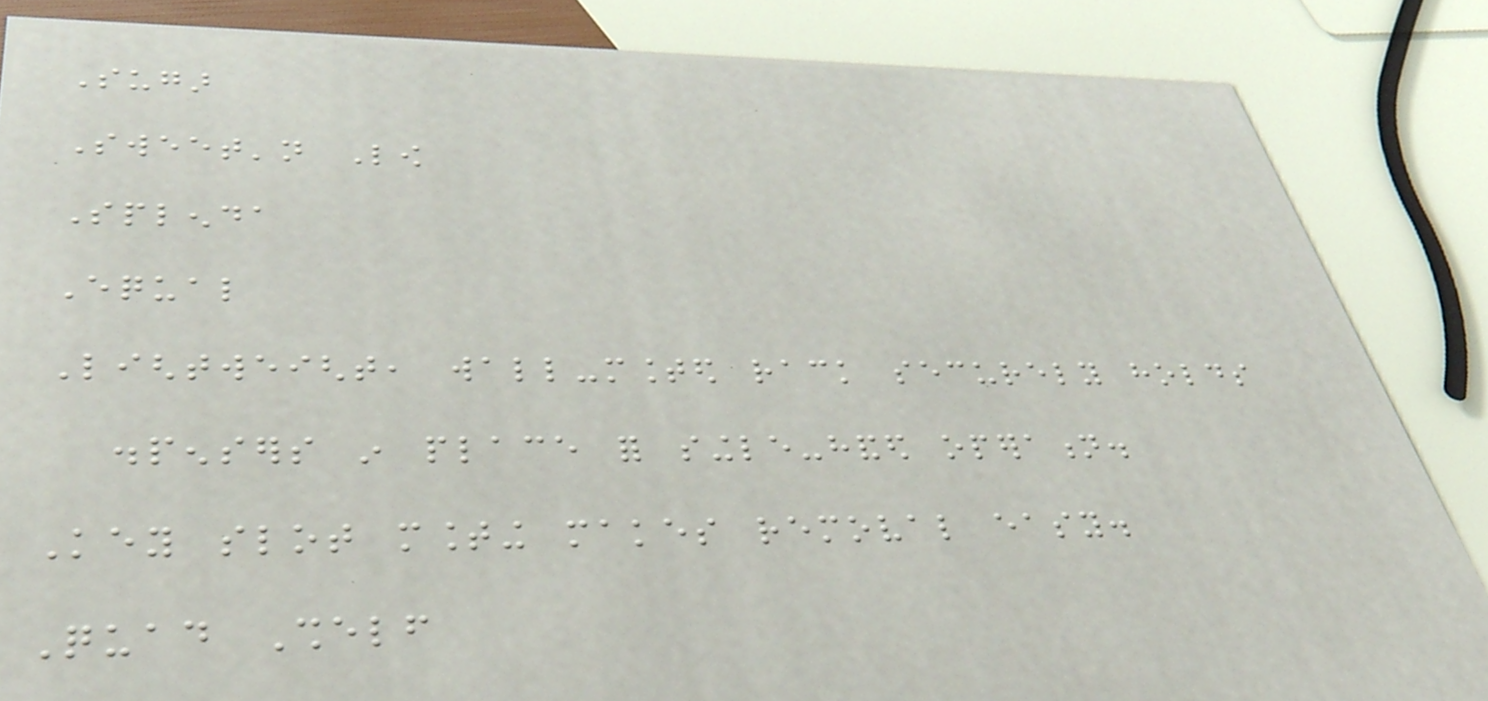Sugar
Sweet'n Low
Splenda
Equal
Lightweight, wall-mounted rack securely holds
dispensers in place for single-handed operation.
Key slot mounting makes removal easy.
Quad Shelf
